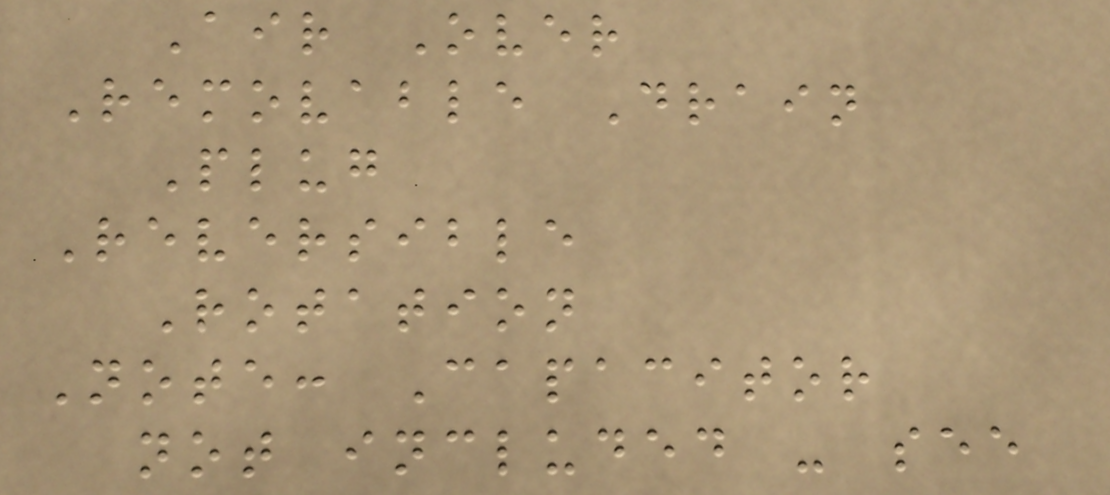Air Over
Removable Drain
Plug
Reversible
Rotation
Note: Capacitor
not included - see
